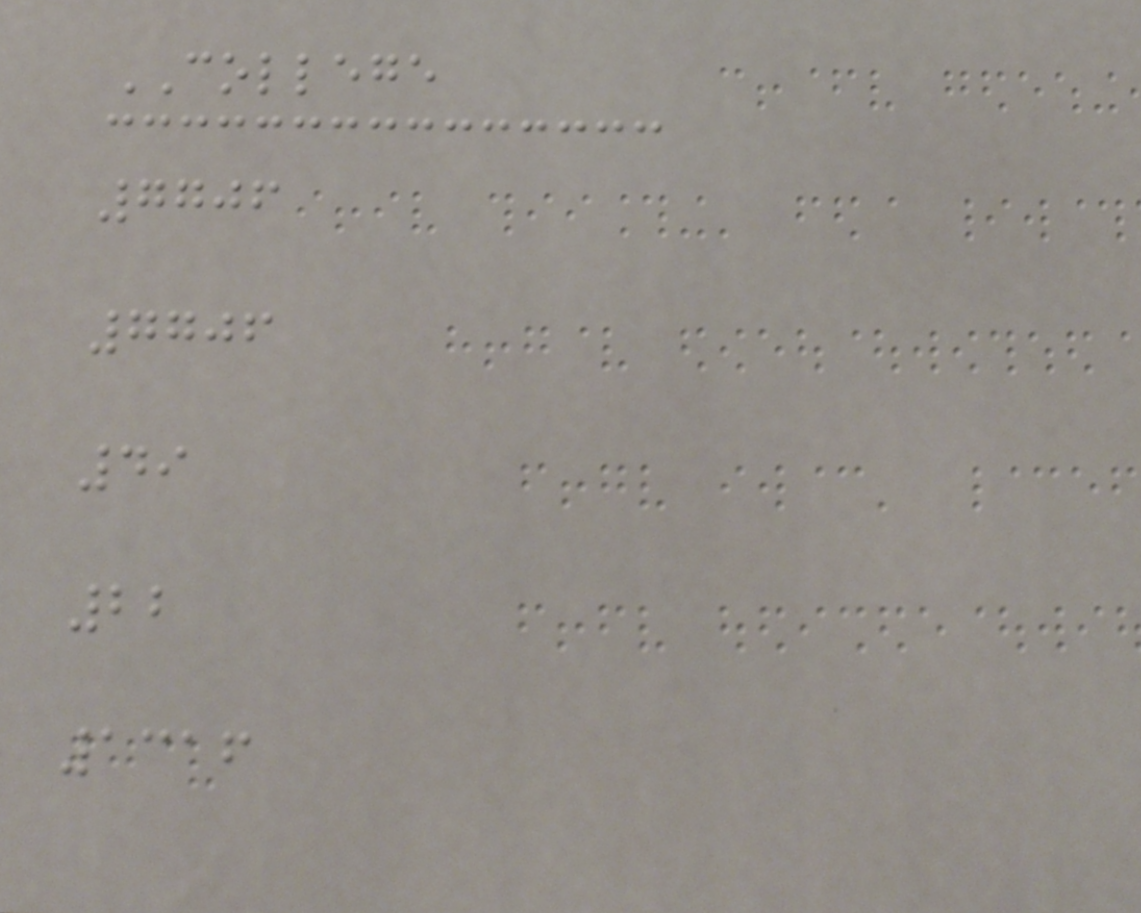COLLEGE
7706
7706
49
22
1316
